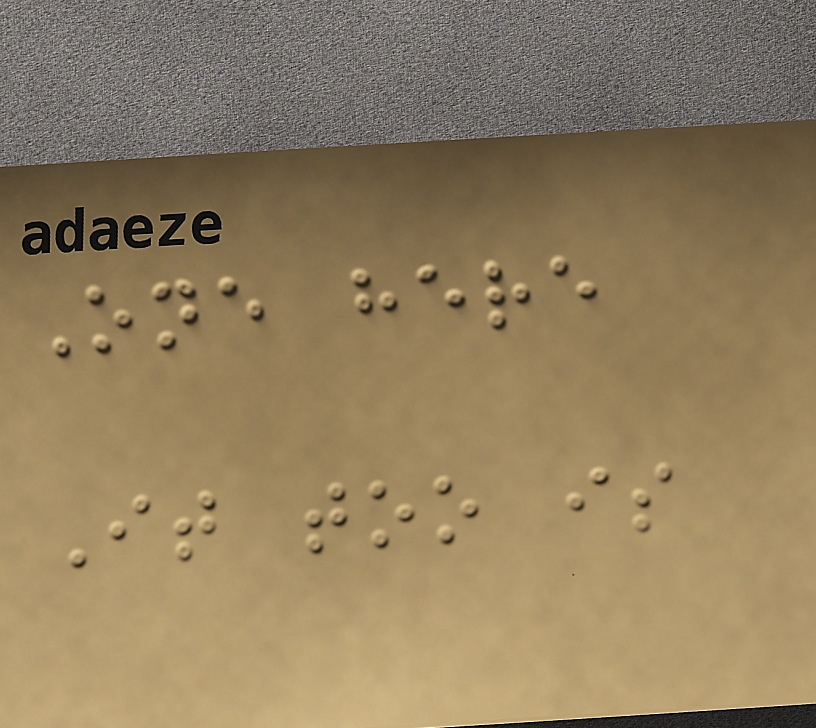One here
It too is
